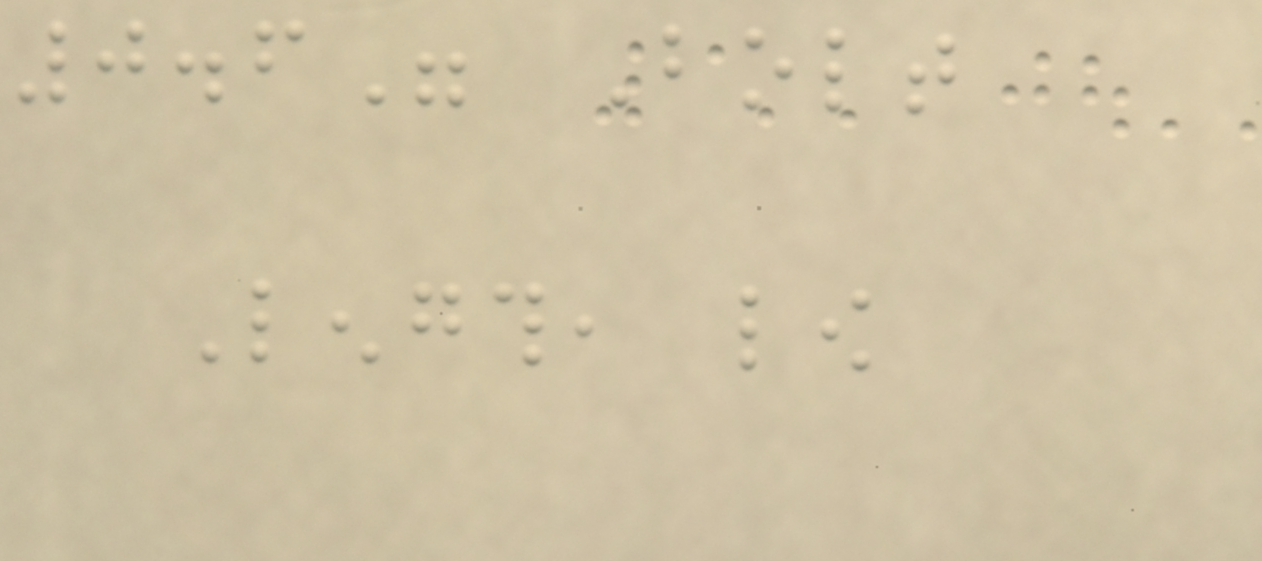0.6" Bolt
Length, low
